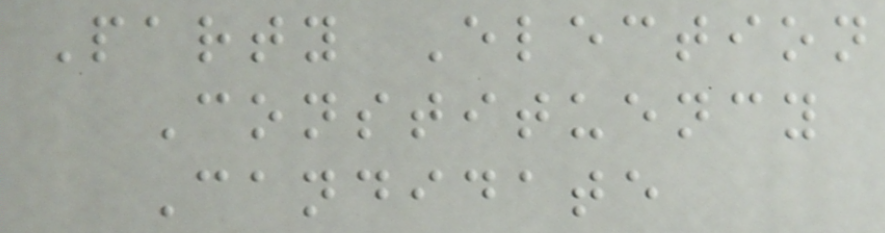Party Election
Constituency
Candidate
